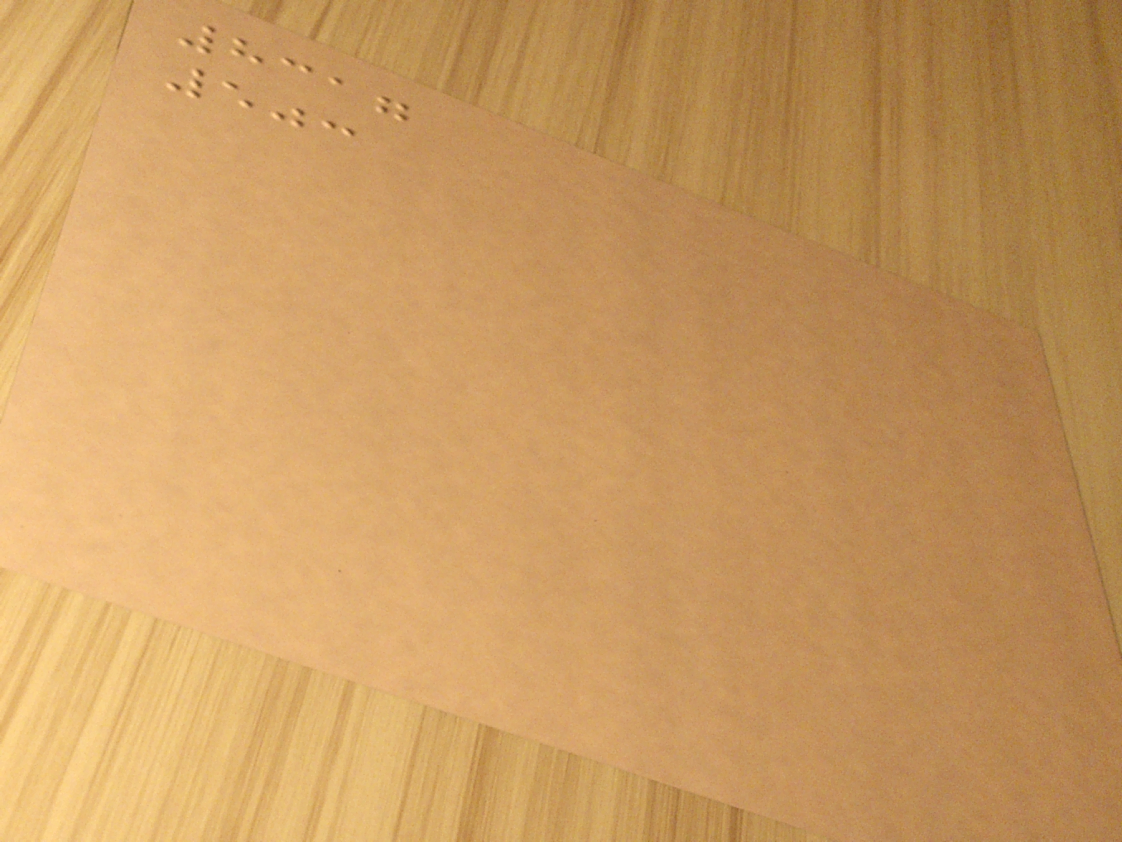8317
503
